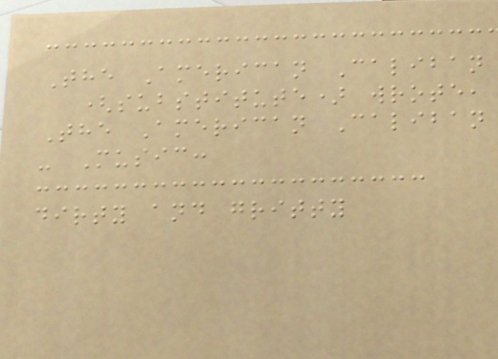The American Caliban
(substitute) wrote,
The American Caliban
- Music:
dirty and gritty
